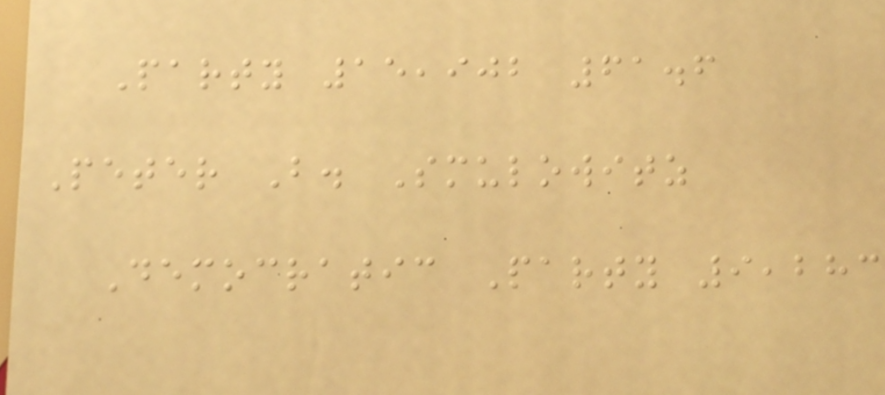Party 15,902 61.6
Peter B. Smulowitz
Democratic Party 9,283
